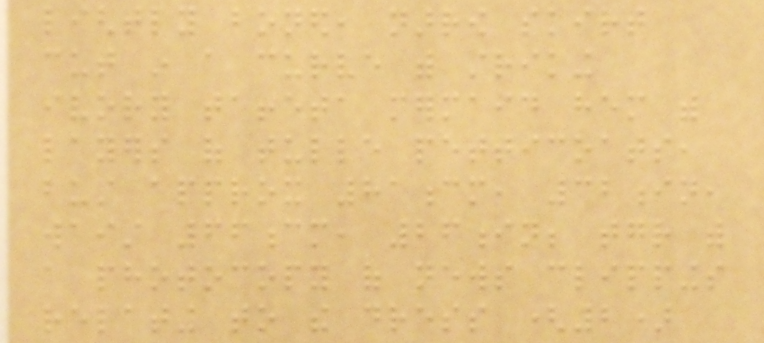lightly boned, narrow skirt
cut in a curve with striking
ivory taffeta mermaid hem with
layers of tulle petticoats,
bust approx 81cm, 32in,
waist 66cm, 26in; together with
a photocopy of news clippings
relating to the dress (2)
